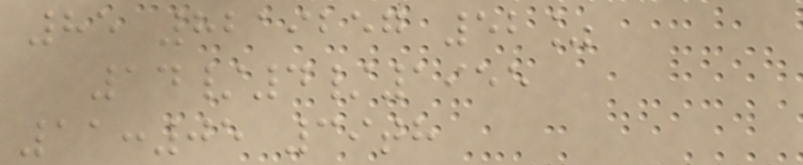85 8219257 52%
14/4/1955
11:05 39th
